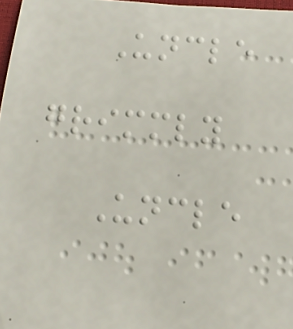Uncle
grimmly
Uncle
